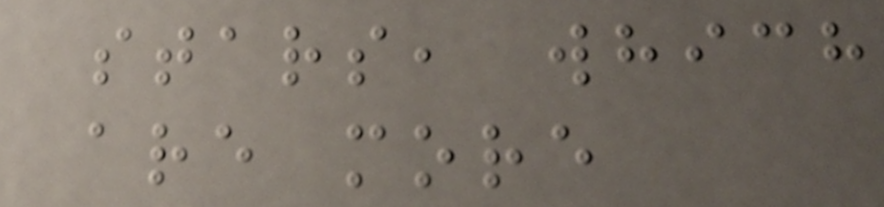stars, which
are more
